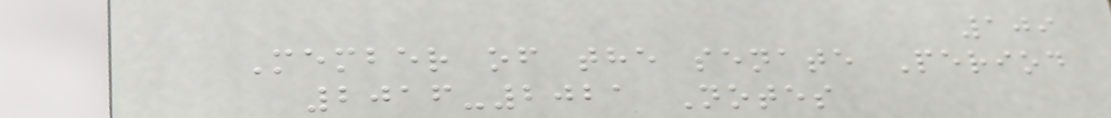109
Member of the senate Period
2016-2021 Notes
